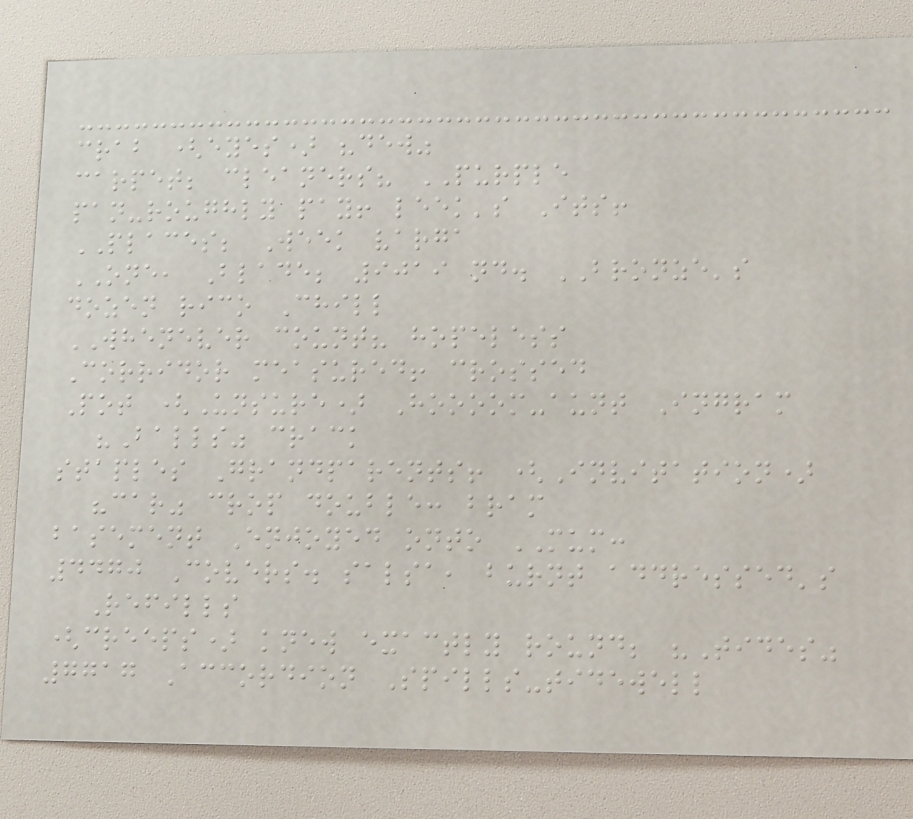crab (eyes) "dew"
carpet; cleaners? PURPLE
pan-roughly pay! leek's Its!
PLACES; Week varga
ONE, Blade; 9019 nd. BRONZE's
dozen rico Chill
WHENEVER count? hopeless
Corridor measured! crossed
Pot (Unsure) Hoooom-aunt Ingram
"Balls" crack
staples Grandparents! (Invitation)
"car" crop double: bram
basement Enjoyed onto MUM:
4470 Covers. salsa, burnt addressed's
Refills
(creeps) knew exactly round; "Tides"
7717 Accordion Spills-tidewell
